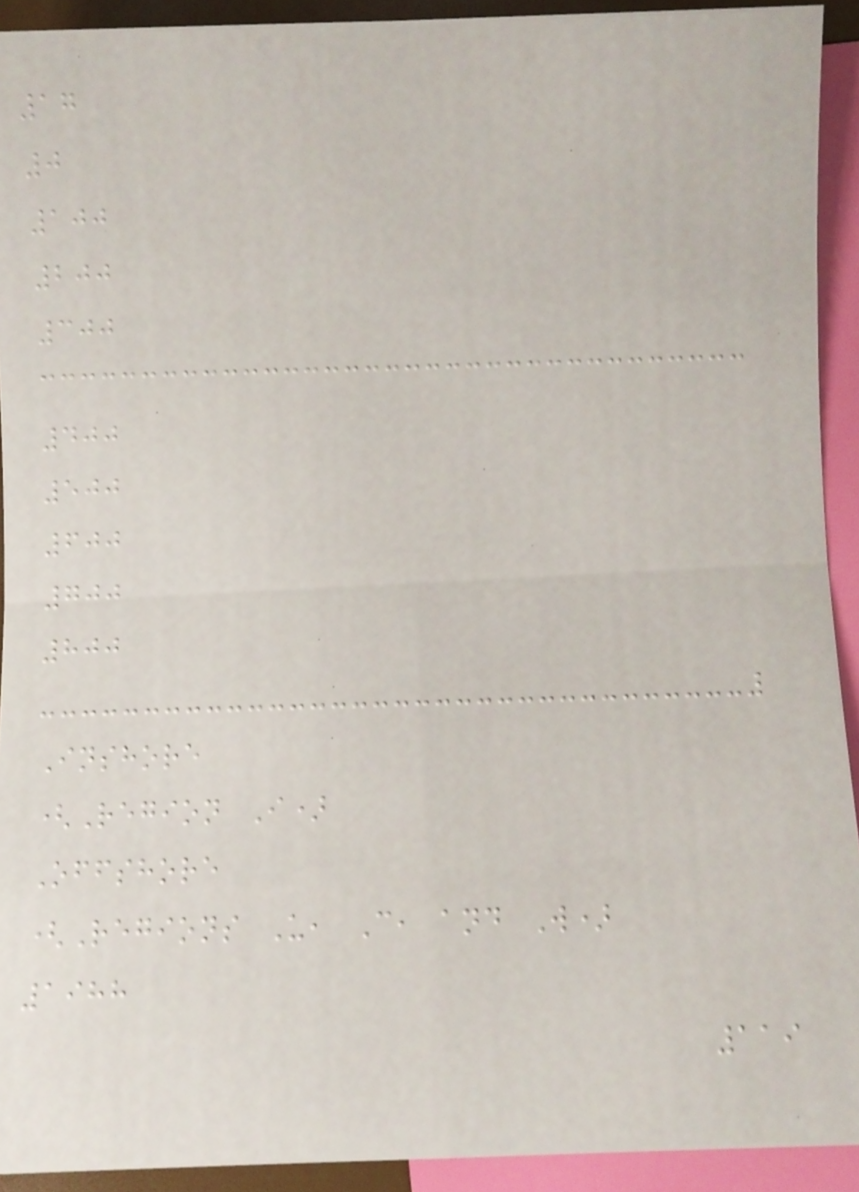17
0
100
200
300
400
500
600
700
800
Inshore
(Region I)
Offshore
(Regions U, C, and W)
1988
119
